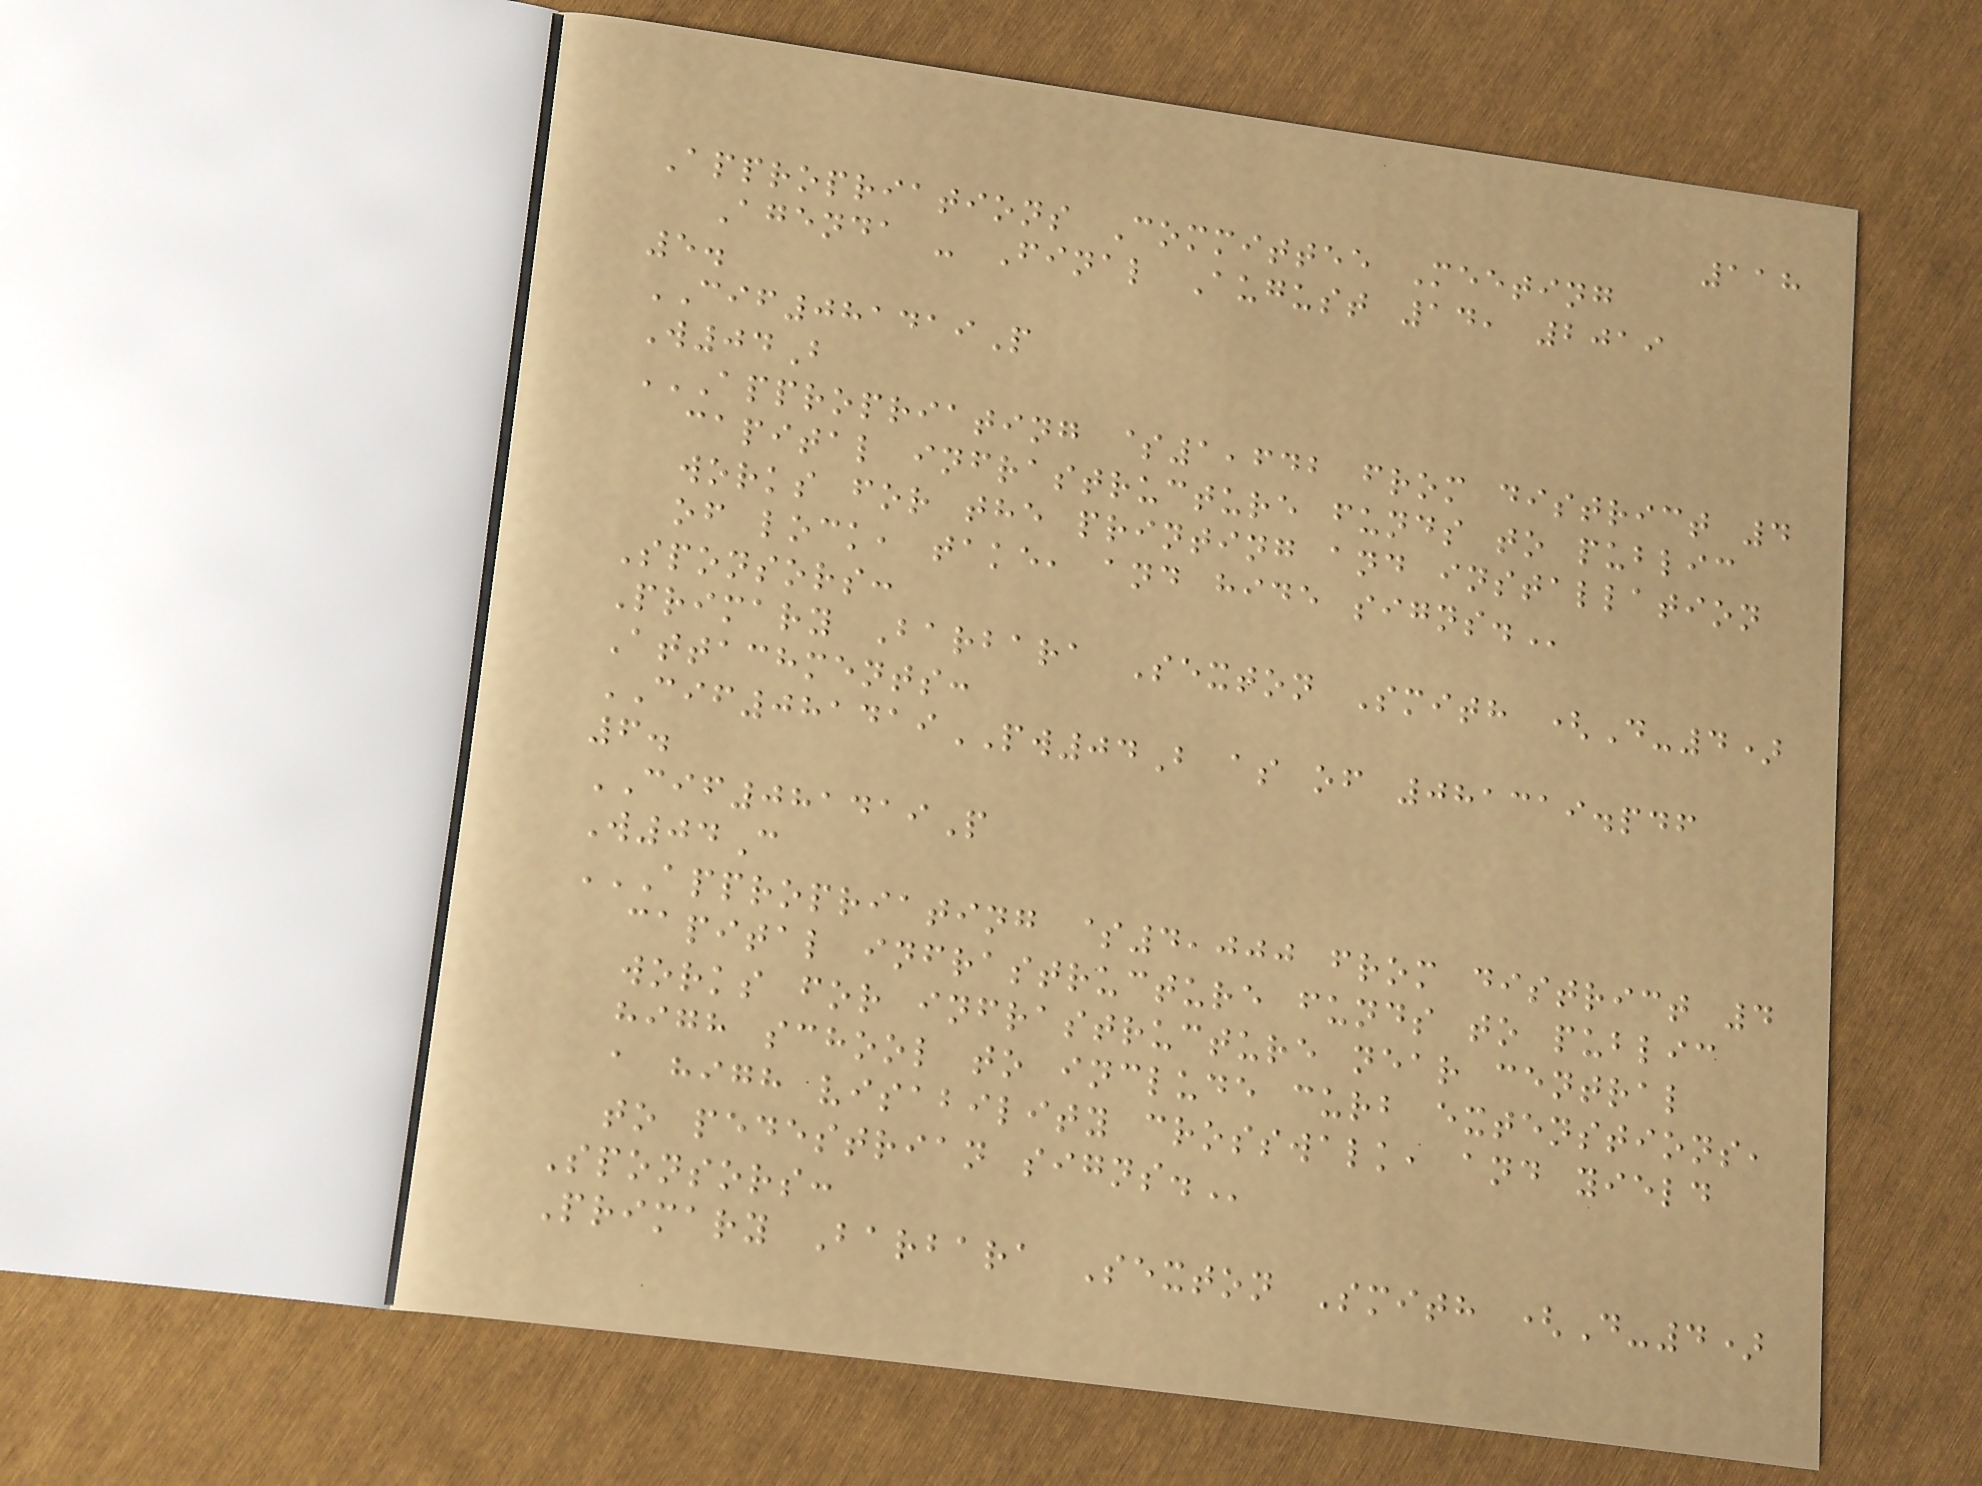118
Appropriations Committee Meeting
Agenda - Final August 14, 2019
5.
CIF081419P
W04B
APPROPRIATING $1,642 FROM DISTRICT 4
CAPITAL INFRASTRUCTURE FUNDS TO PUBLIC
WORKS FOR THE PRINTING AND INSTALLATION
OF LOCK, TAKE, AND HIDE SIGNS.
Sponsors:
Primary Barbara Sexton Smith (D-4)
Attachments:
CIF081419PW04B as of 081319.pdf
6.
CIF081419P
W04C
APPROPRIATING $4,000 FROM DISTRICT 4
CAPITAL INFRASTRUCTURE FUNDS TO PUBLIC
WORKS FOR INFRASTRUCTURE NEAR CENTRAL
HIGH SCHOOL TO INCLUDE CURB EXTENSTIONS,
A HIGH VISABILITY CROSSWALK, AND YIELD
TO PEDESTRIAN SIGNS.
Sponsors:
Primary Barbara Sexton Smith (D-4)
